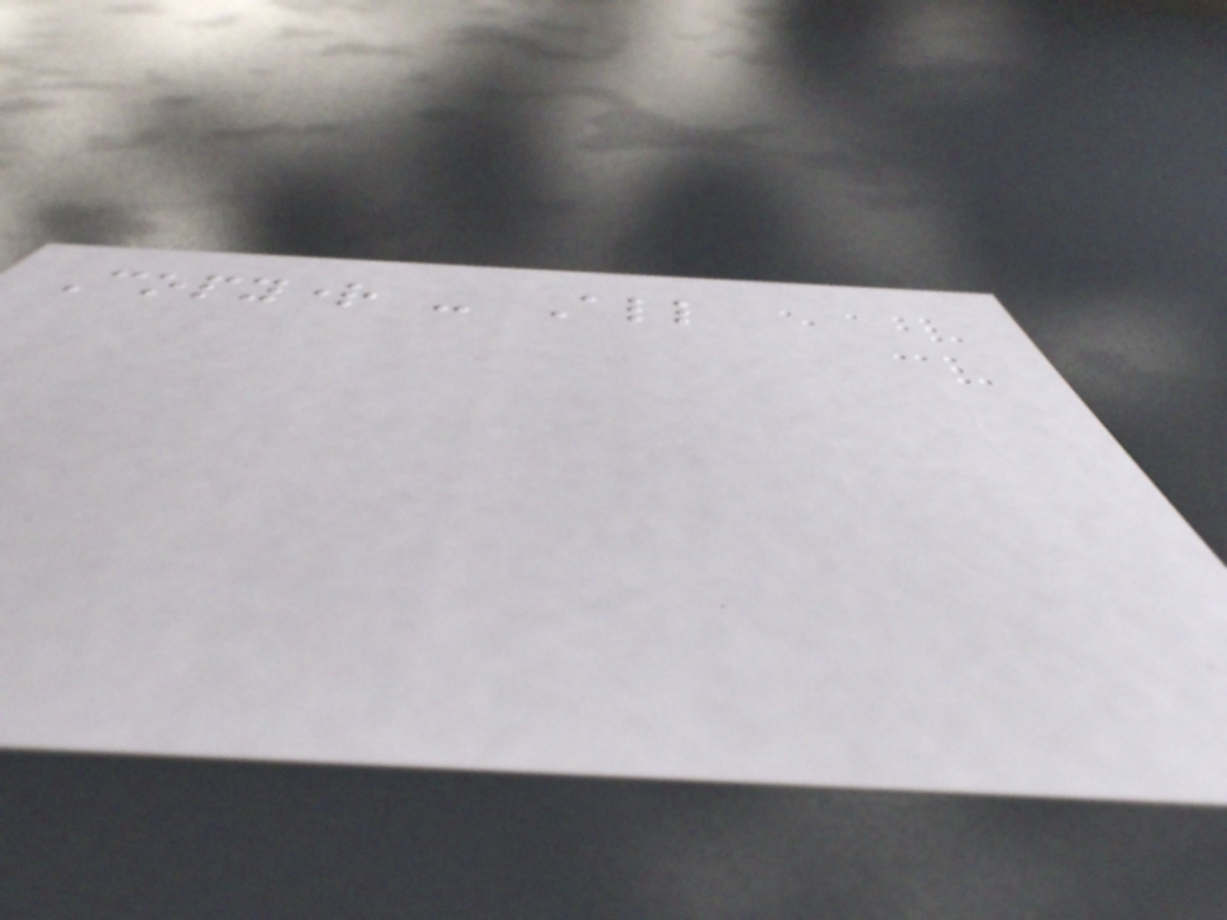Copyright - All
